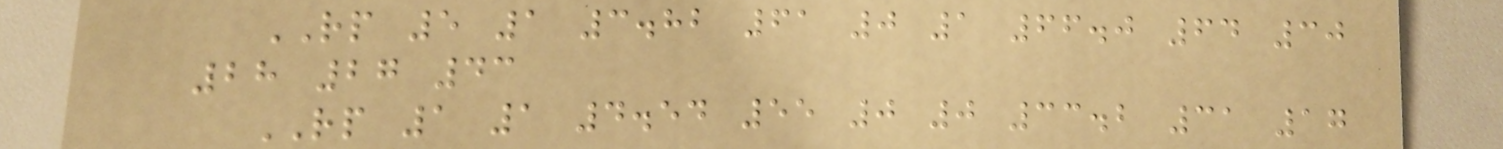RP 5 1 3.82 61 0 1 66.0 64 30
28 27 43
RP 1 1 4.54 55 0 0 33.2 31 17
